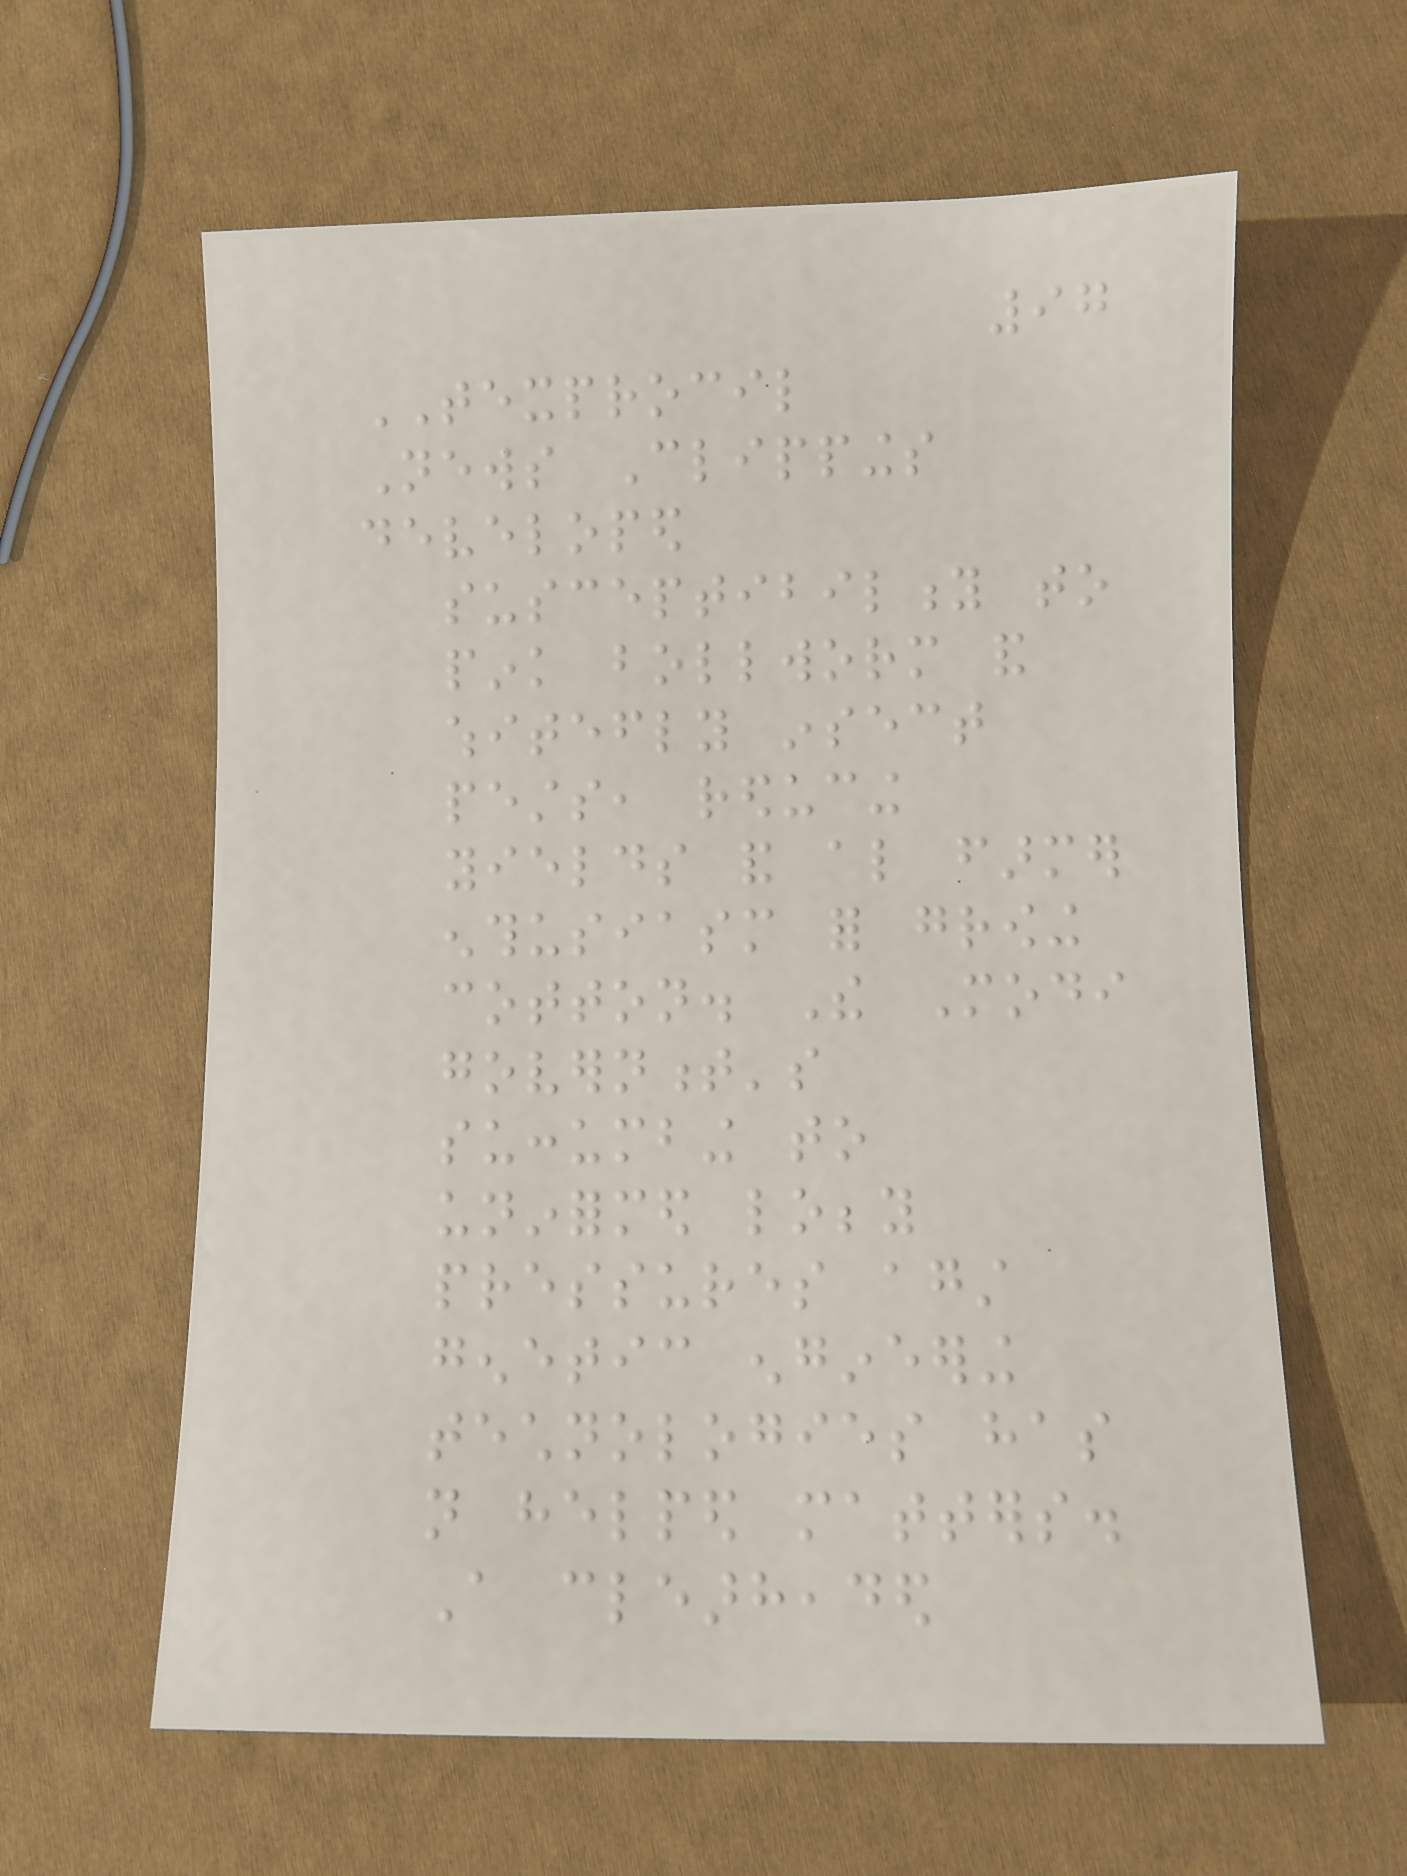97
TEXPROCIL
News Clippings
developed
susceptibility to
pink bollworm and
whitefly insect
pests, reducing
yields and also farmer
enthusiasm for growing
cotton. The Modi
government's
succumbing to
uninformed lobby
pressures against
genetic engineering
technologies has
not helped matters.
A clearheaded
